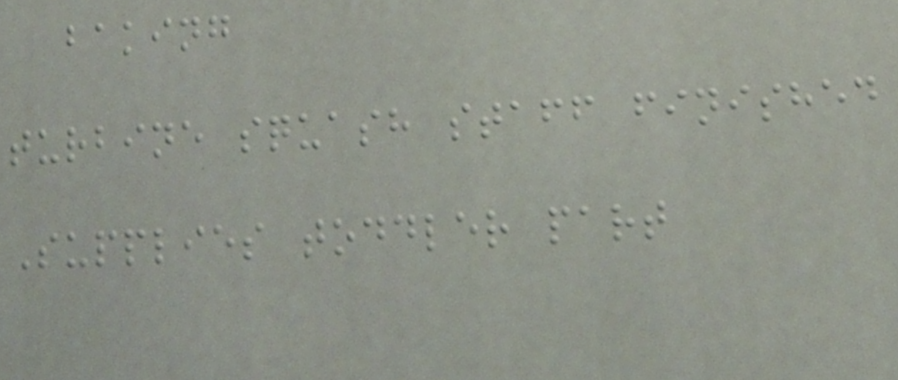baking
turbine squash staff finished
Supplies toddler part
